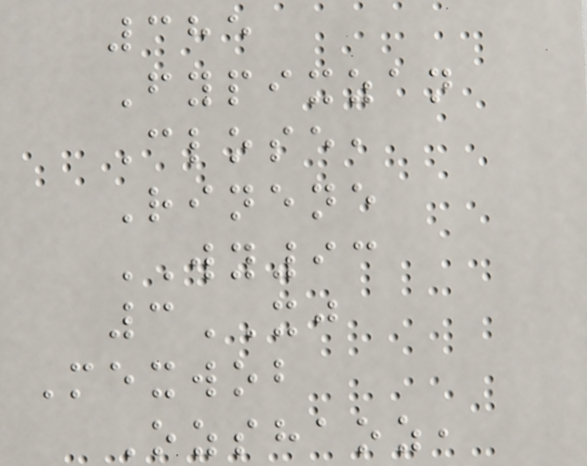385
Fypixzan
Close,
Rinene
WY93
3XJ
Mexwob
Ozshaoz,
